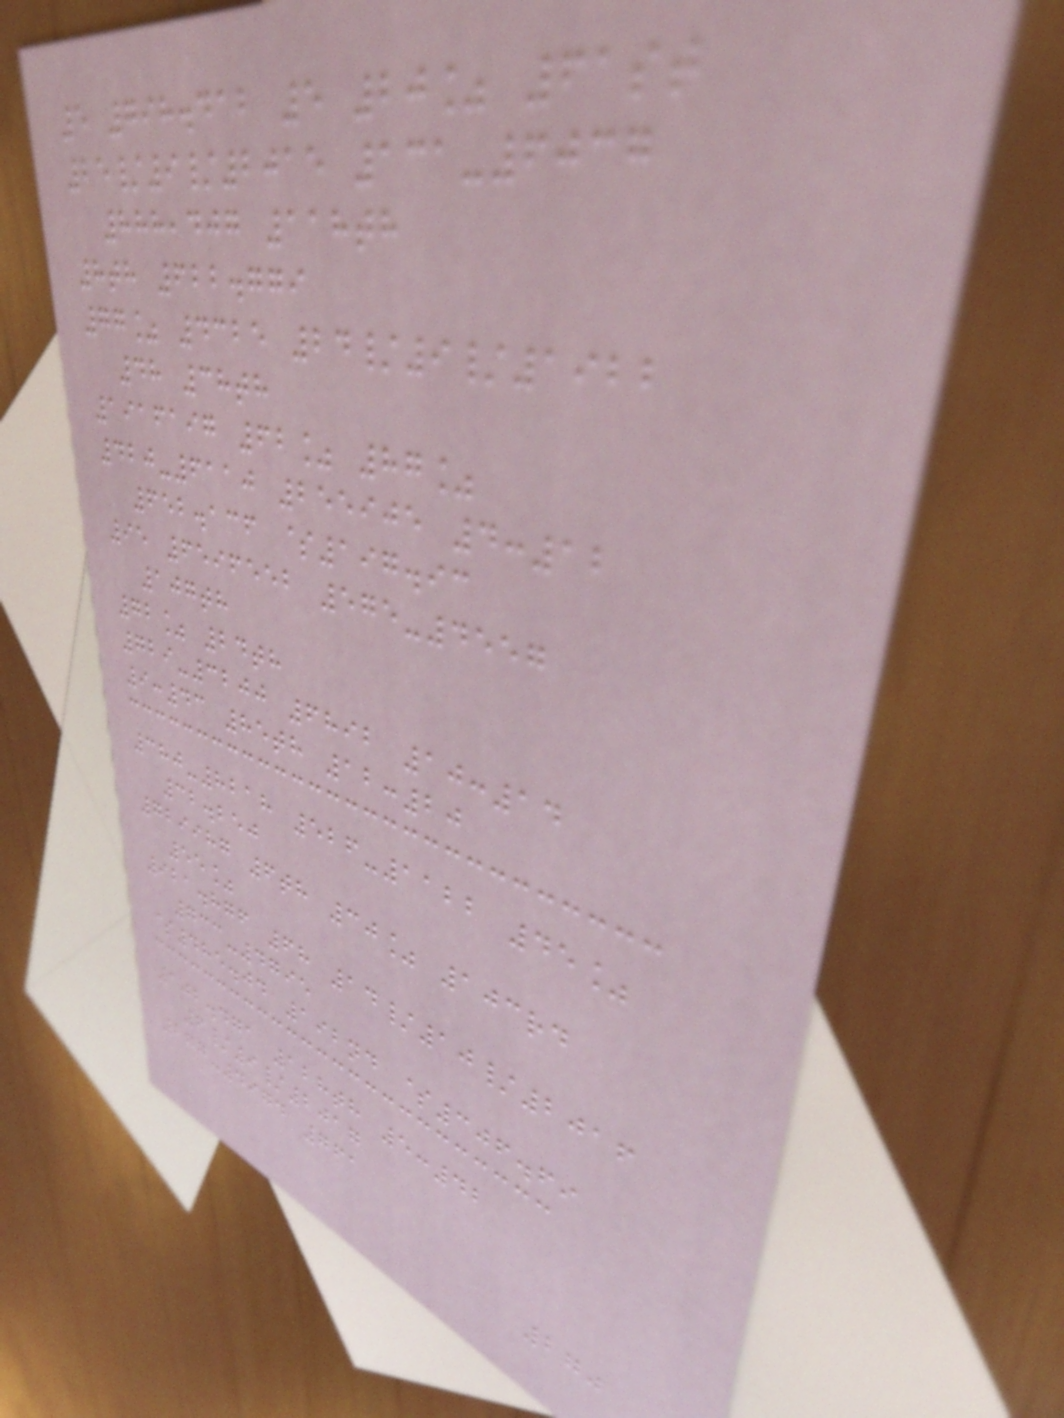5 798.412 5 20% 61st
25/9/2015 131-6037
888,407 118th
8th 622.779
77% 4325 24/9/1922
48 38th
1916197 62% 87%
420-6110 255905 4:12
652.136 $197.93
95 6596552 575-4557
107th
72% 24th
729-3200 6892 10:14
9:43 85th 12:20
380-8218 526-1122 45%
32.250
729987 6th 30% 103rd
55%
921.876 68 14/10/2016
733-4795
$485.04 192nd $306.69
102.471 128th 5:42
6/9/2017
277-4974 761
270
